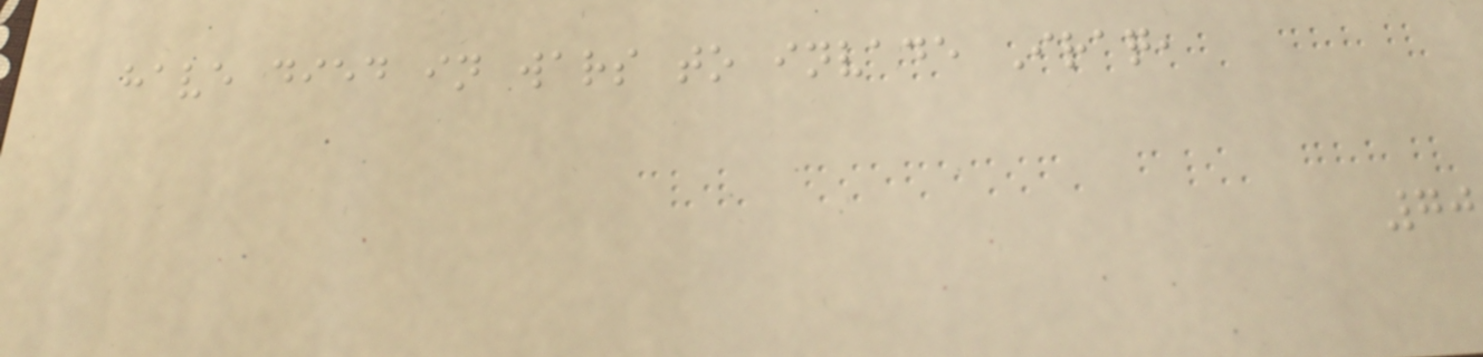have died in wars to invade Iraq,
70
